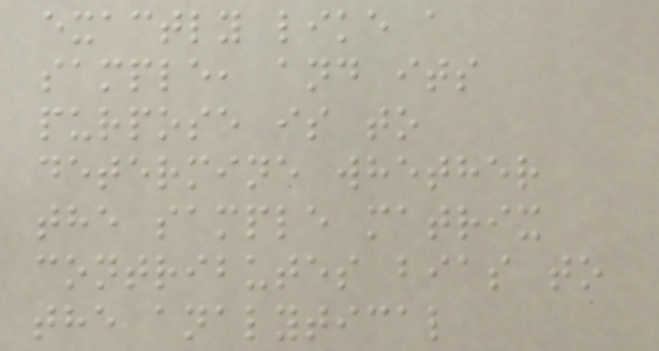exactly like a
sample, and its
purpose is to
determine whether
the sample matrix
contributes bias to
the analytical
